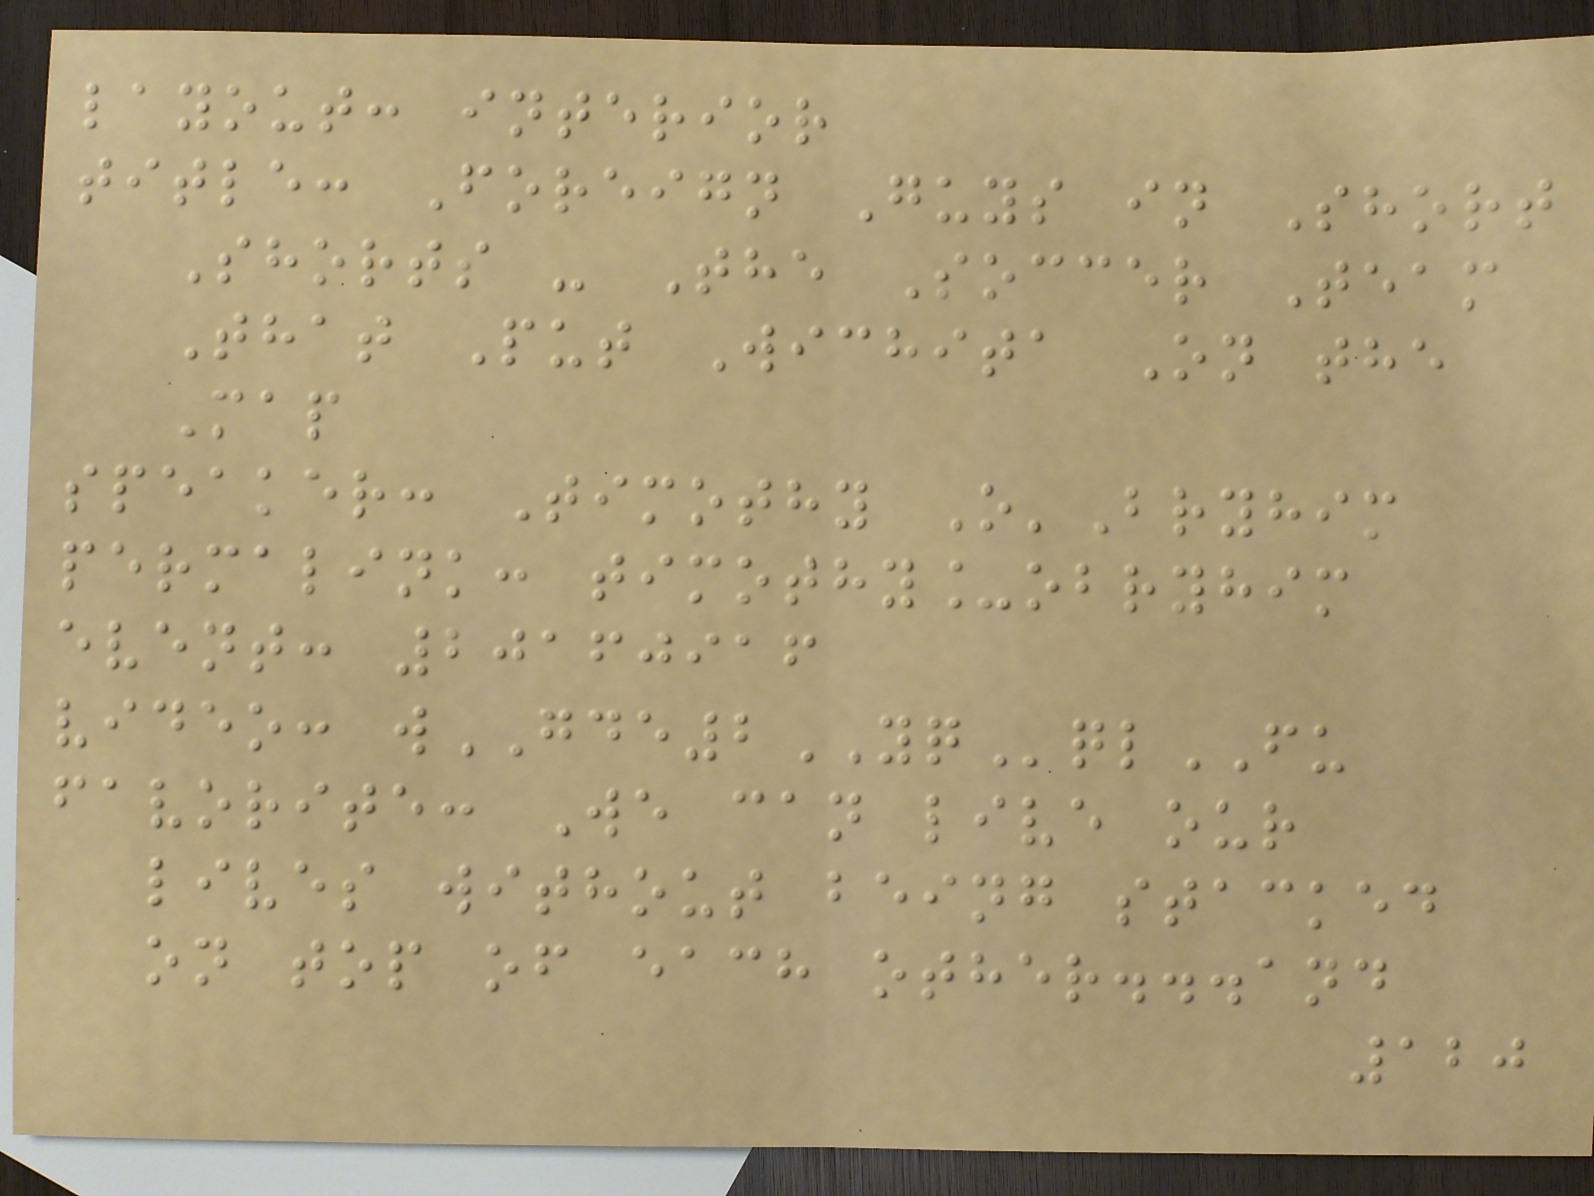layout: interior
title: Foreign Guys in Short
Shorts - The Soccer Team
That Put Wichita On the
Map
speaker: Timothy O'Bryhim
permalink: timothy_obryhim
event: 20160916
video: wGDE2YQqlFU
favorite: We can live our
lives without being stacked
on top of each other...and
120
